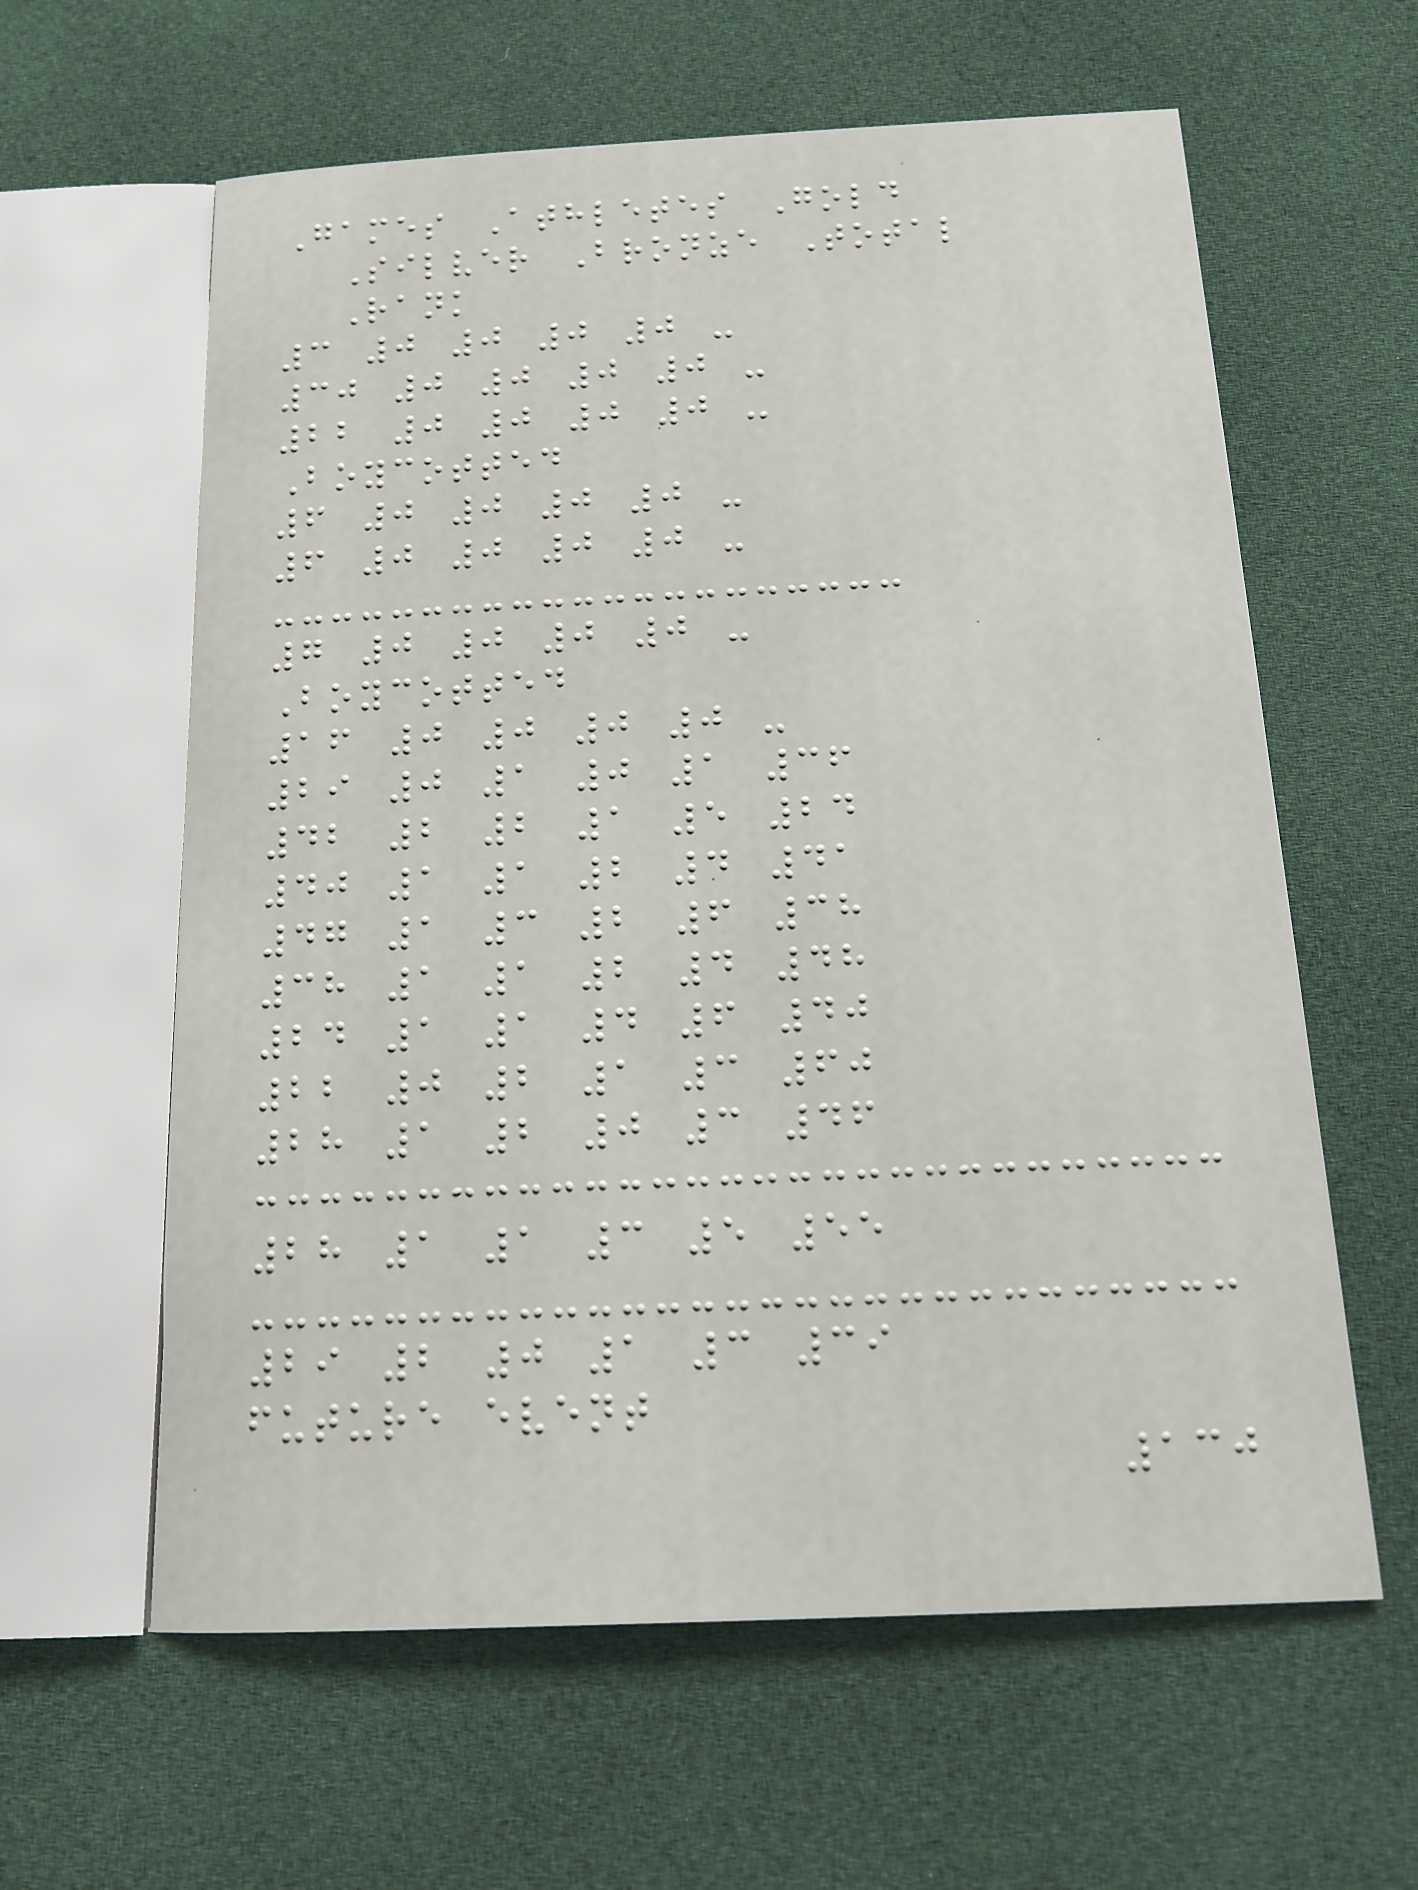Games Athletes Gold
Silver Bronze Total
Rank
3 0 0 0 0 -
30 0 0 0 0 -
22 0 0 0 0 -
Boycotted
6 0 0 0 0 -
6 0 0 0 0 -
7 0 0 0 0 -
Boycotted
16 0 0 0 0 -
29 0 1 0 1 36
42 2 2 1 5 24
40 1 1 2 4 41
47 1 3 2 6 38
38 1 1 2 4 48
24 1 1 4 6 40
22 0 2 1 3 60
28 1 2 0 3 46
28 1 1 3 5 55
29 2 0 1 3 39
future event
130
